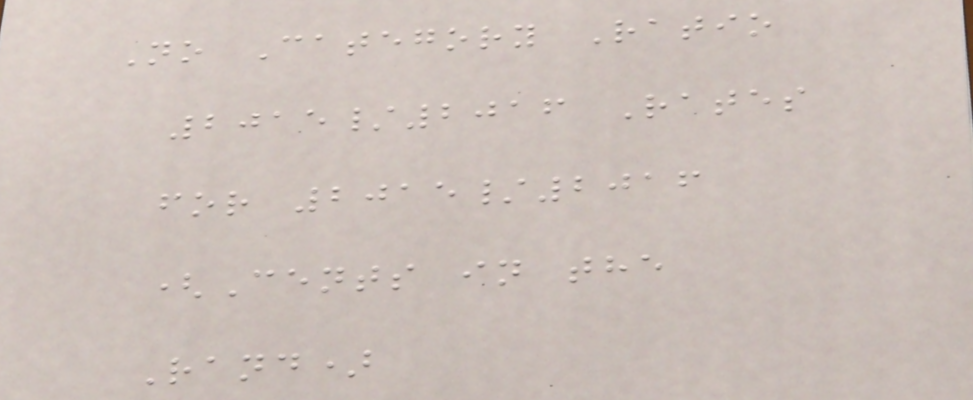No Category Ratio
2015/2016 Rates
for 2015/2016
(Cents in the
Rand)
